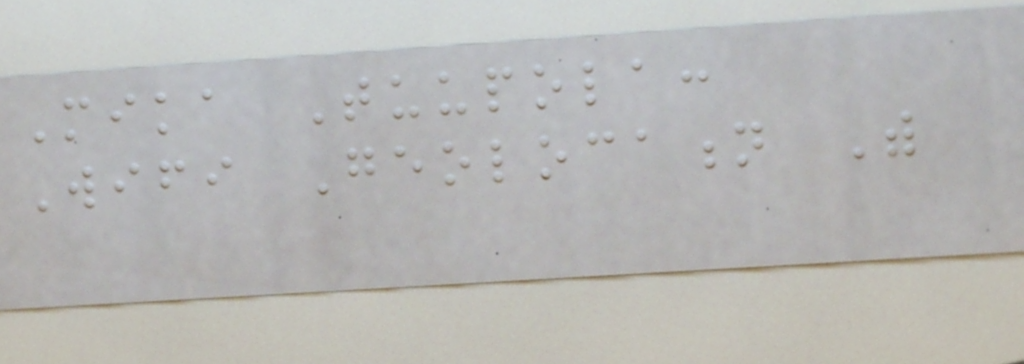Mika Tuupola:
Wifi Geolocation With
